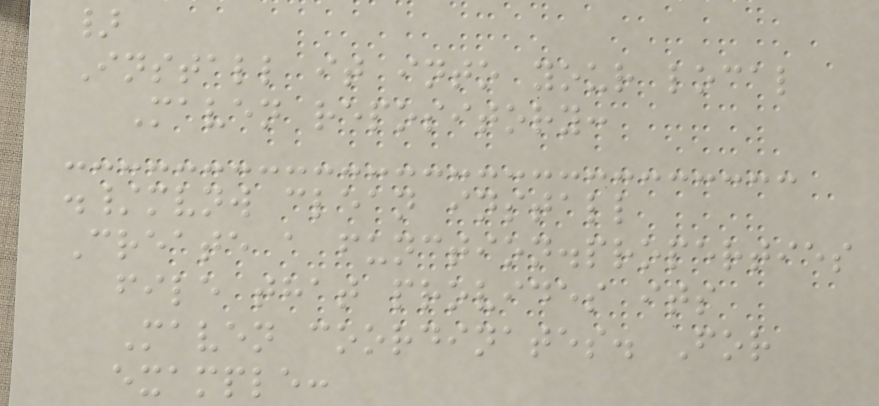}
Install it into your local
Maven repository:
./mvnw clean install
Create a function.properties
file that provides its
Maven coordinates. For
example:
